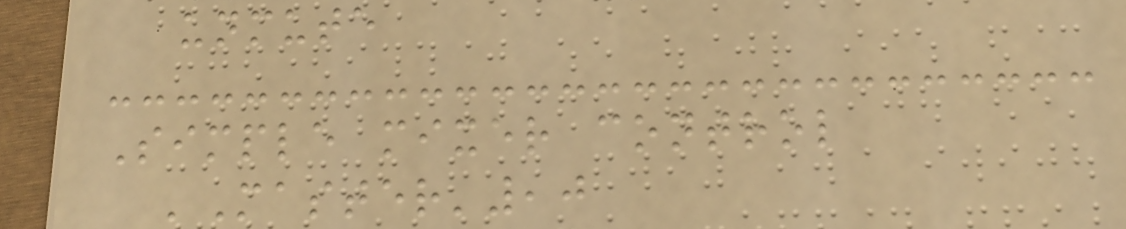unmute
Simple mixer control
'Master',0
